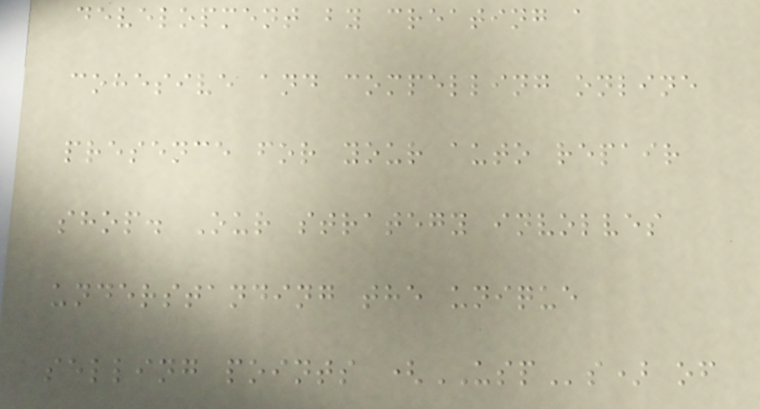development by creating a
cohesive and compelling online
presence for your auto repair
shop. Our strategy involves
understanding the unique
selling points (USPs) of
